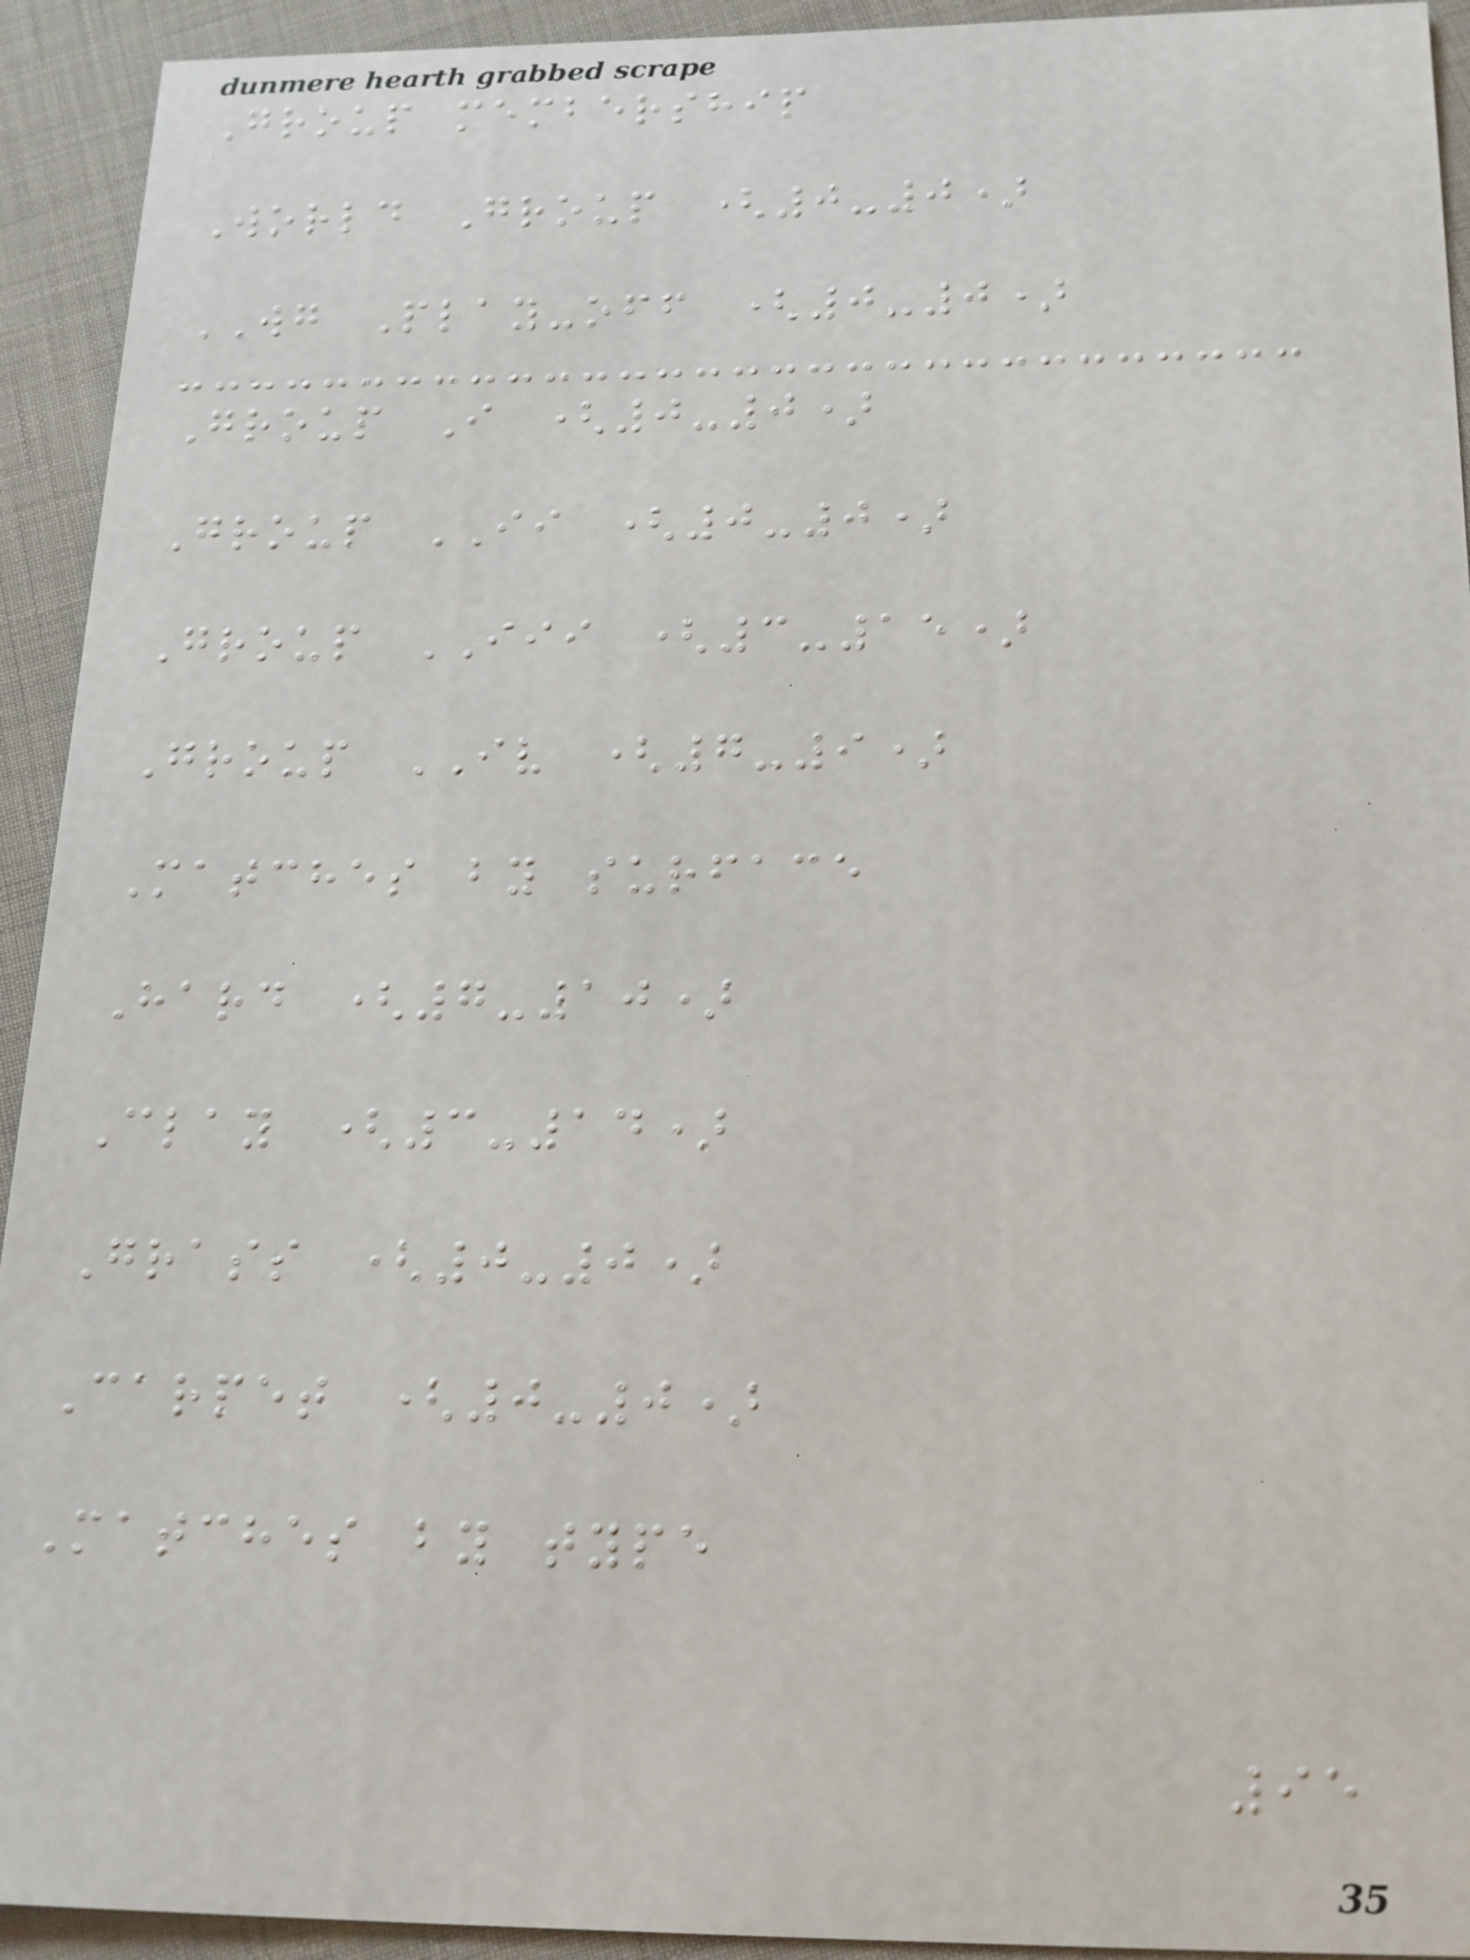Group membership
World Group (0-0)
WG Play-off (0-0)
Group I (0-0)
Group II (0-0)
Group III (3-15)
Group IV (7-9)
Matches by surface
Hard (7-10)
Clay (3-14)
Grass (0-0)
Carpet (0-0)
Matches by type
95
